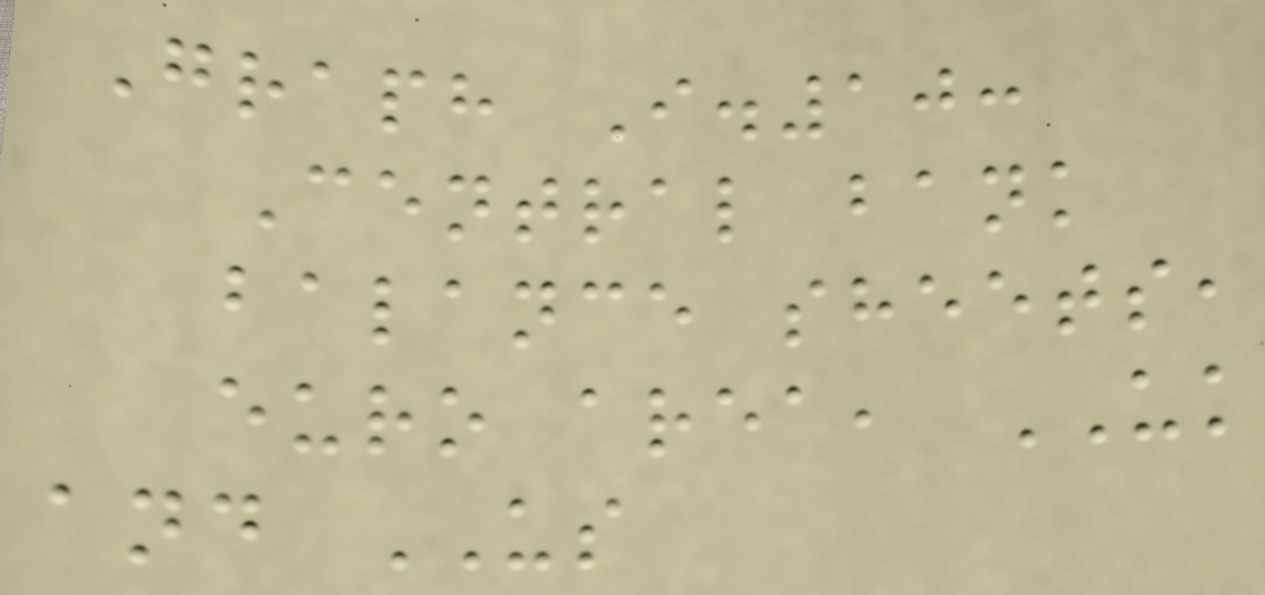Graph I.10:
Central bank
balance sheets,
euro area, UK
and US
